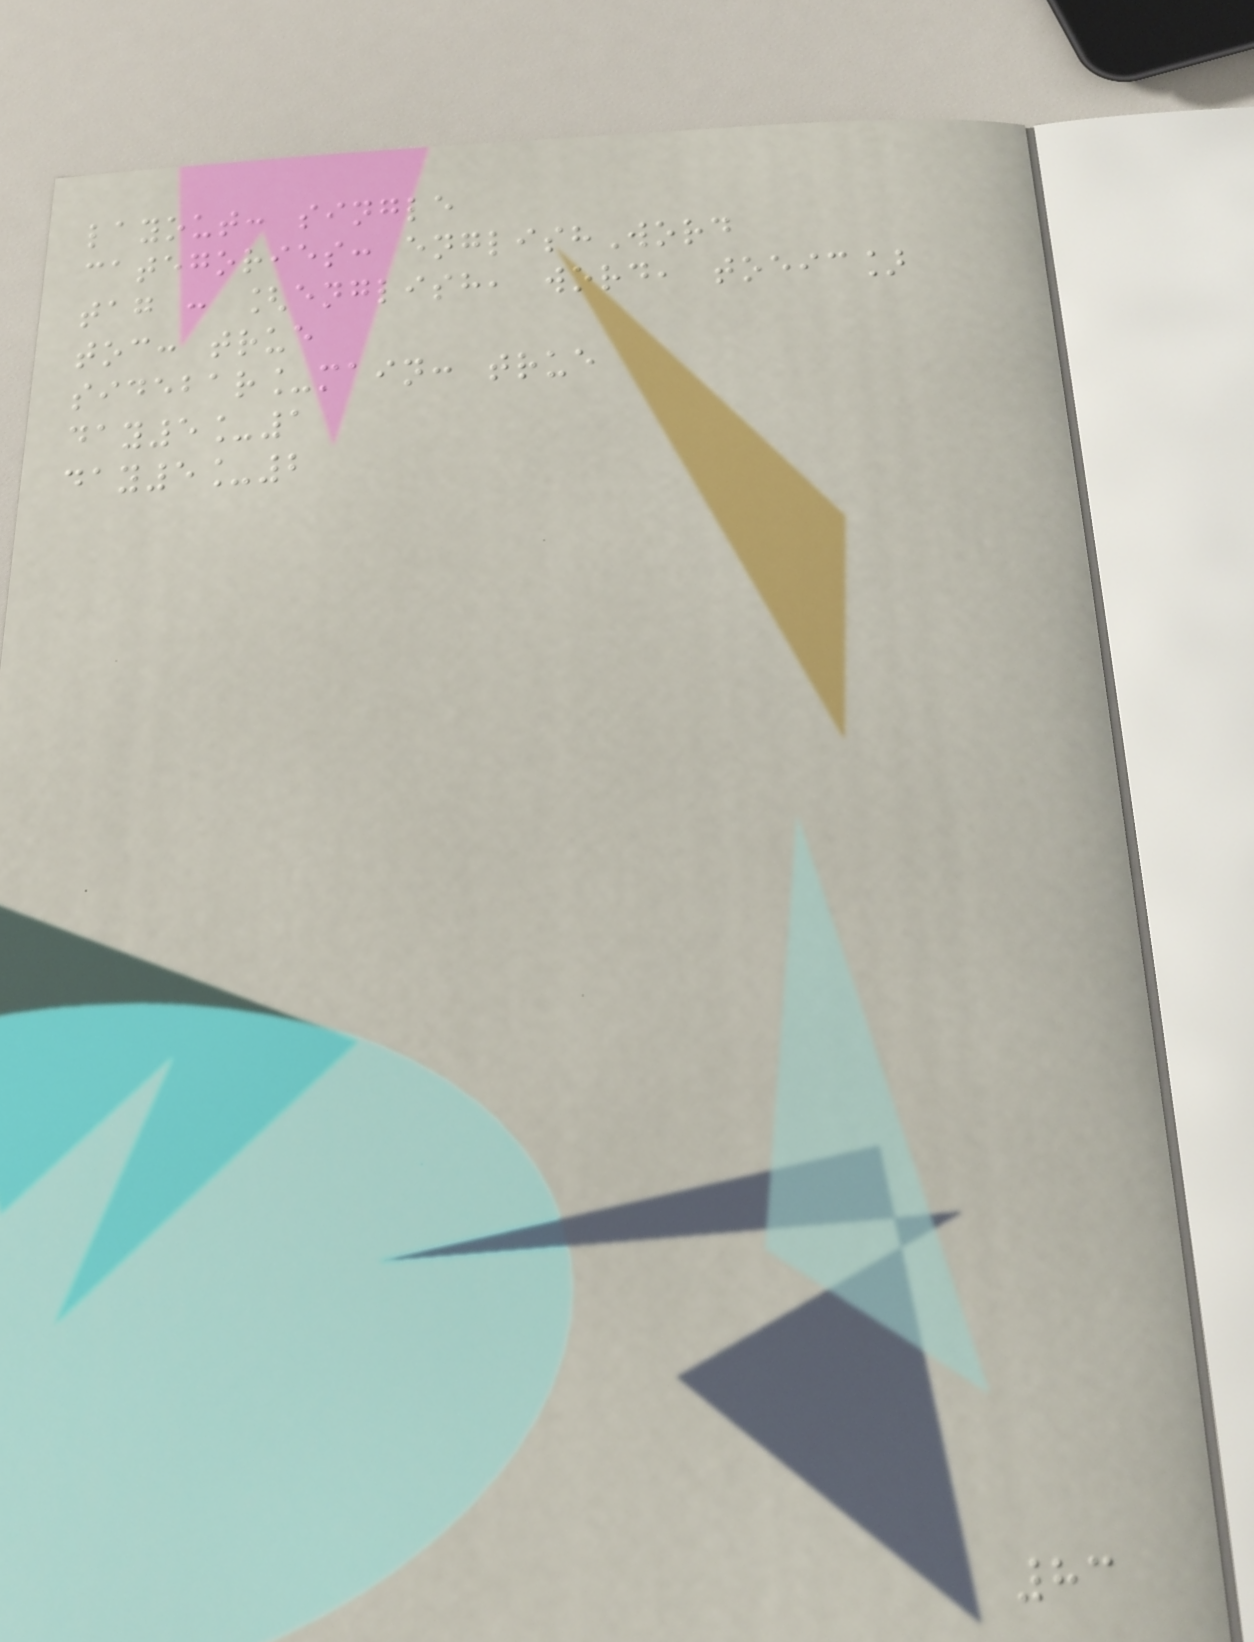layout: single
categories: englishWord
tag : [english, word, toeic]
toc: true
sidebar_main: true
day5_1
day5_2
83
